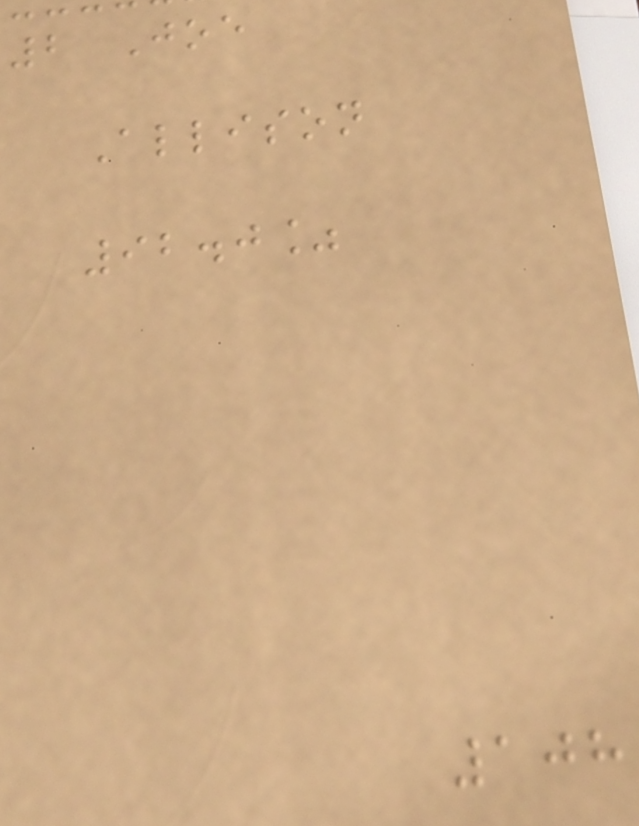2 Joe
Allison
92.0%
108
